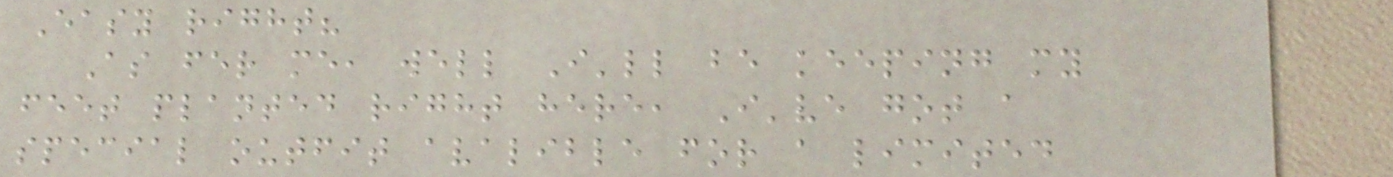Easy right?
As fer me, well I'll be keeping my
feet planted right here, I've got a
special outfit avalible for a limited
